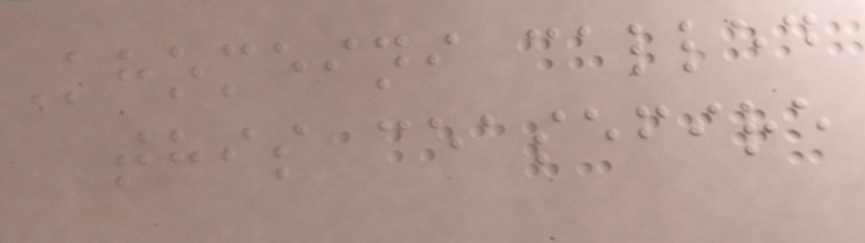Khomeini called
this ceasefire
